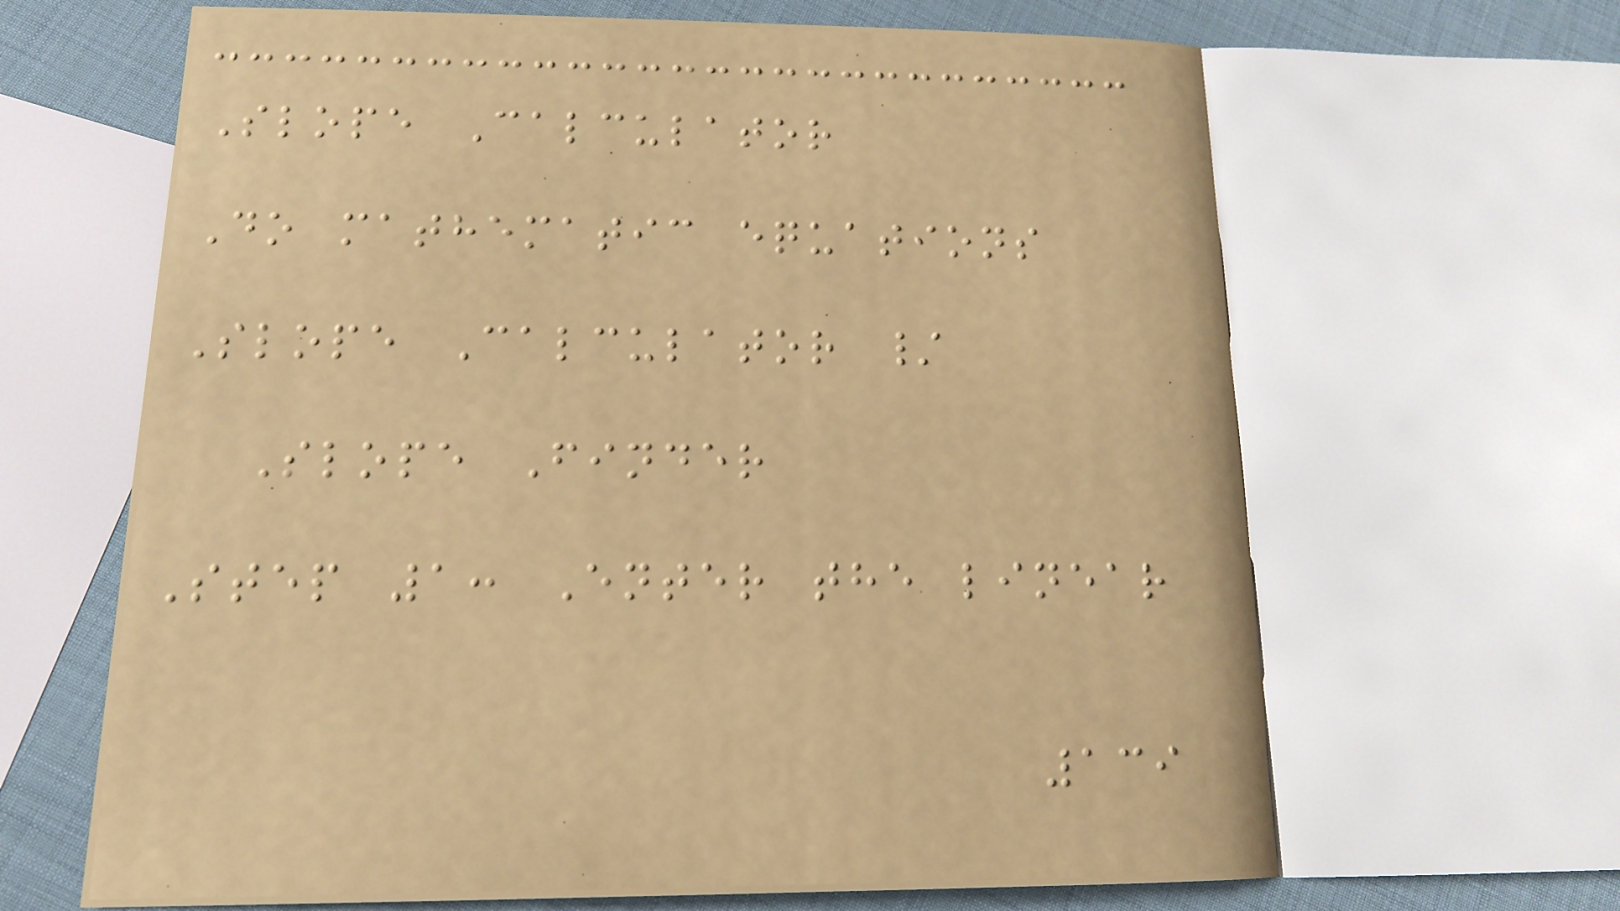Slope Calculator
Do mathematic equations
Slope Calculator /
Slope Finder
Step 1: Enter the linear
139
